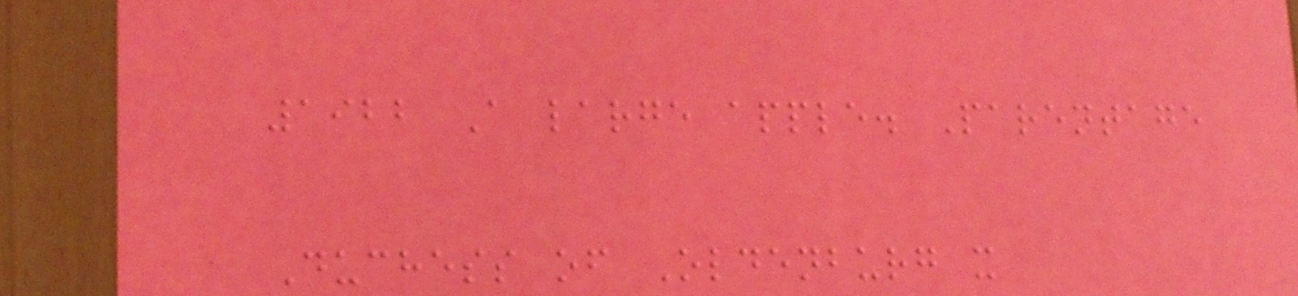1922 A large apple. Parentage
Duchess of Oldenburg x
